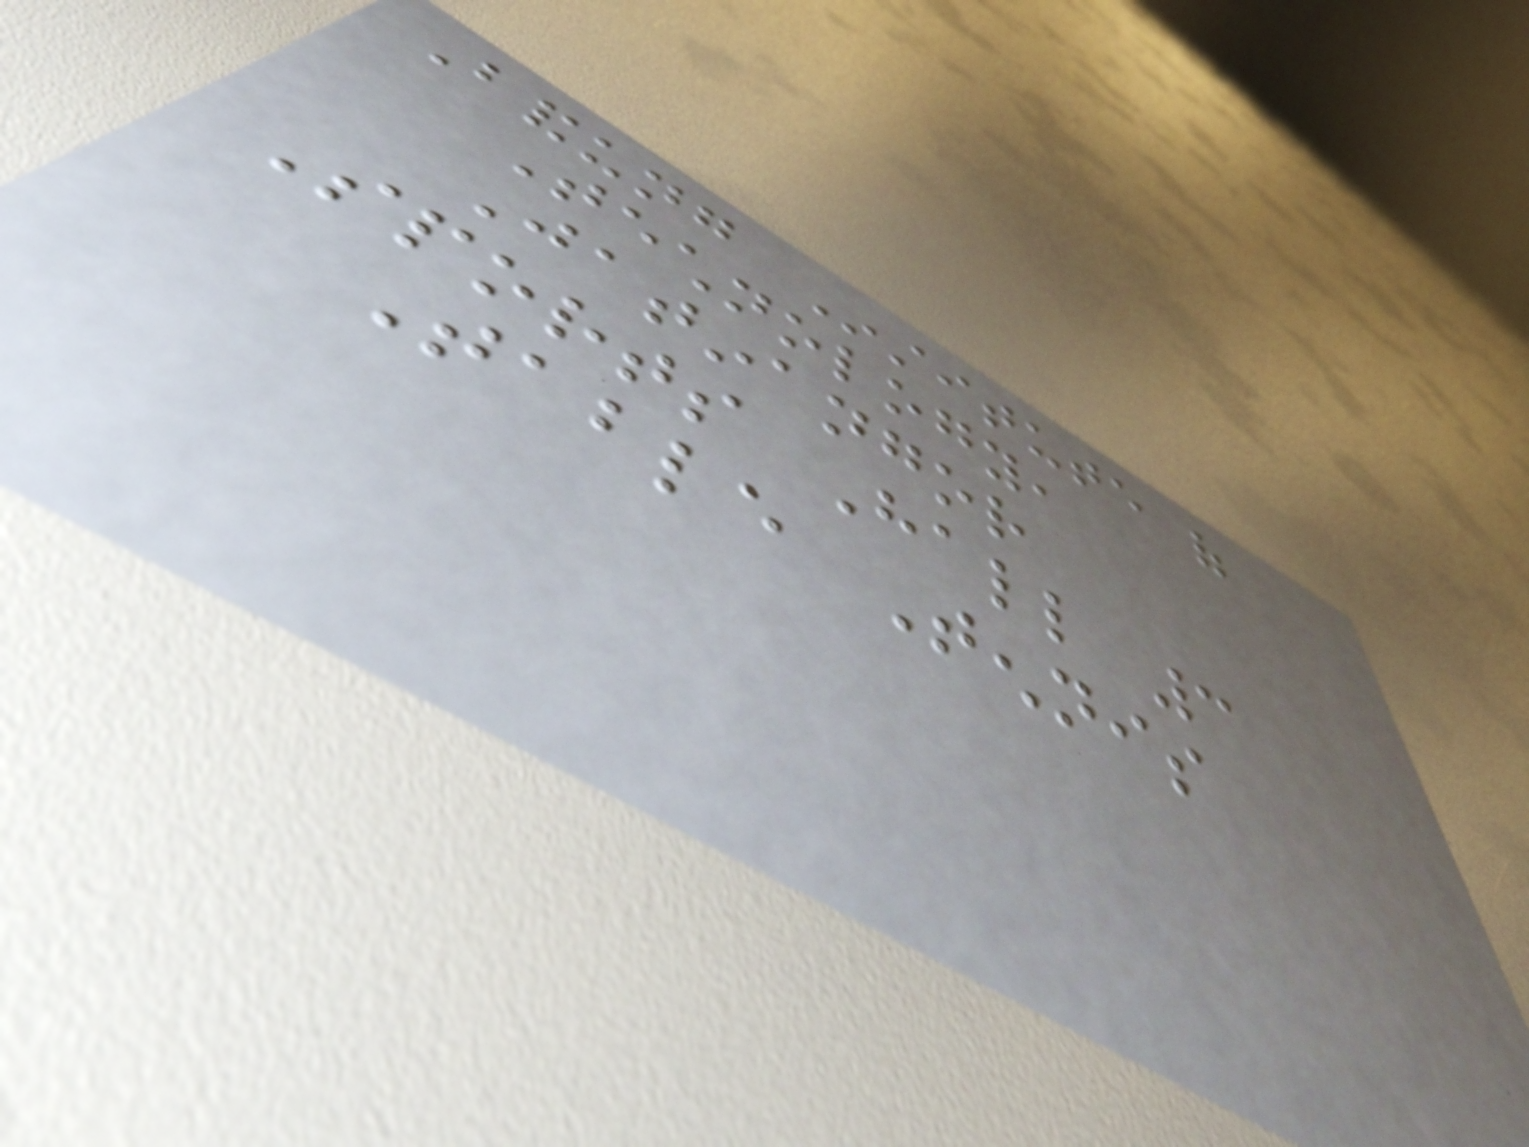Bandung Institute of
Technology,
Jatinangor
Sports Hall 3
Table Tennis
